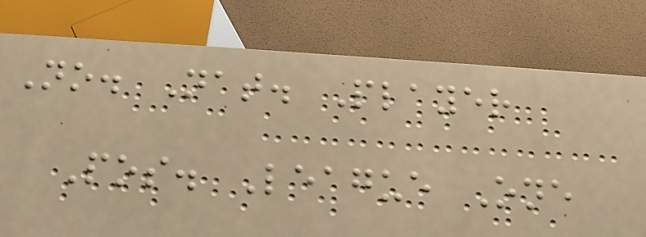No. Nat. Player
Pos. League One
